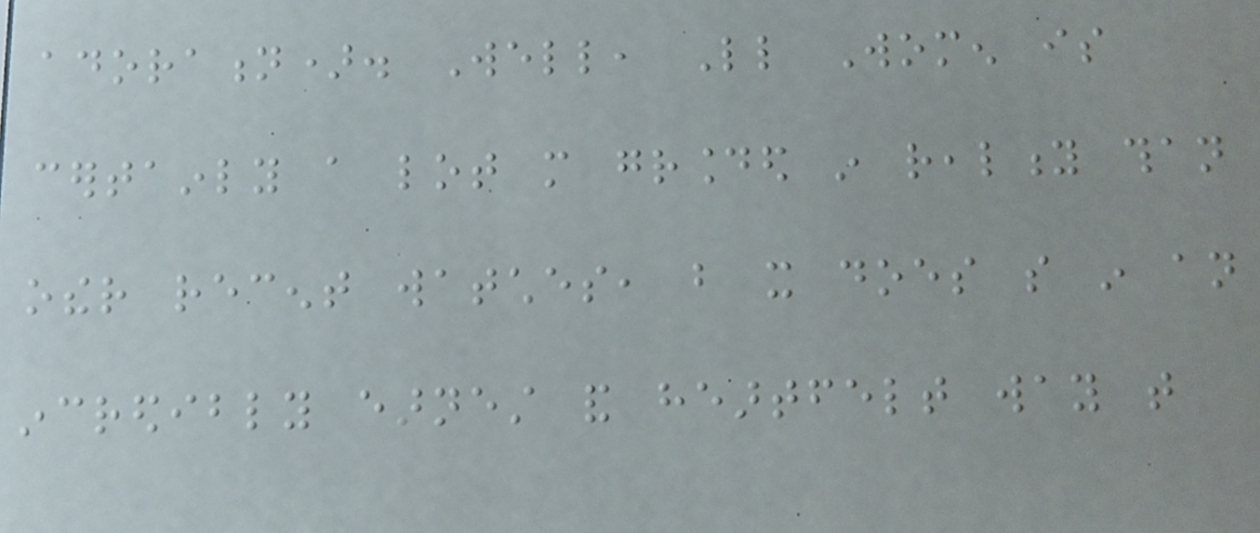adoration). Well, Little Women is
certainly a lot more grounded in reality than
other recent watches, but it does so in an
incredibly earnest and heartfelt way that
